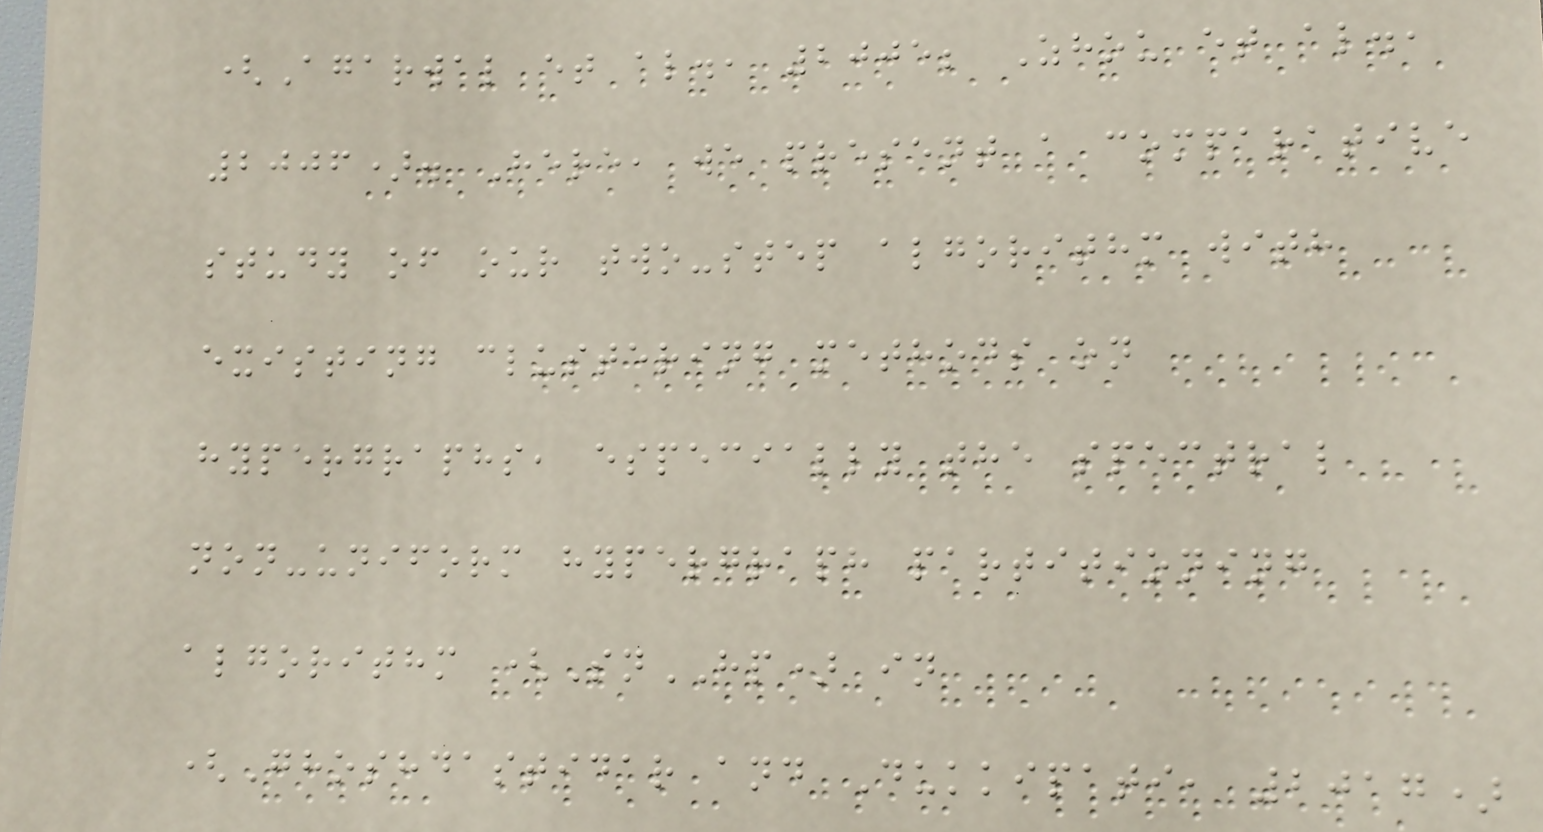(Agarwal et al., 2005; Zhou et al.,
2006). Here, we present a comparative
study of our two-step algorithm with
existing clustering methods on
hypergraphs, especially the spectral
non-uniform hypergraph partitioning
algorithm (SnHP) in
(Ghoshdastidar and Dukkipati, 2017)
